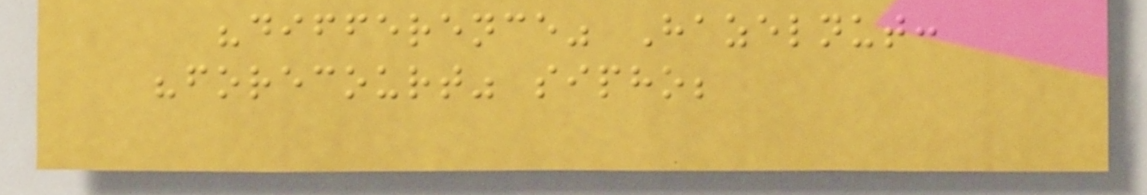"difference" Hazelnut:
"forecourt" sipho;
